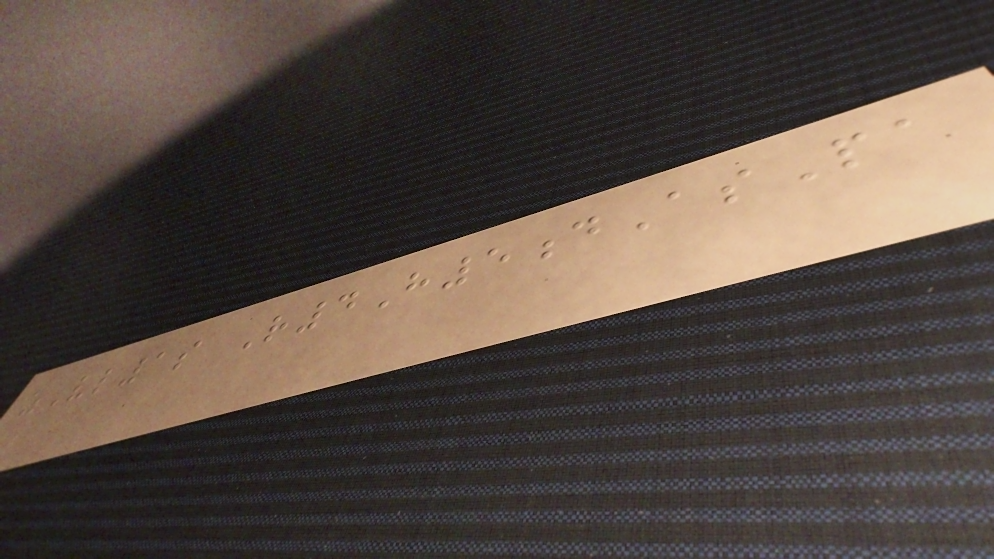zVl1s R4H5dAsPa
